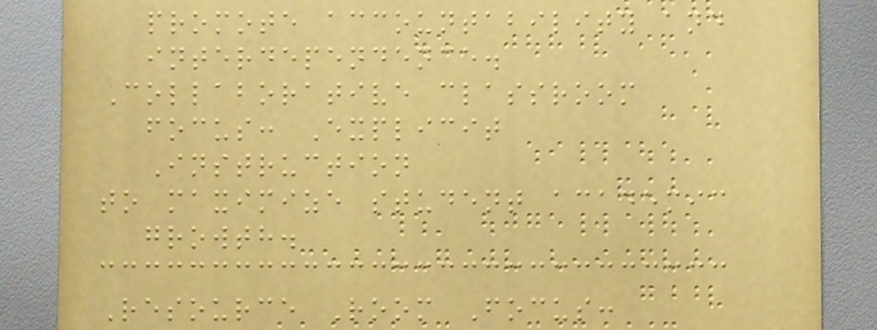promote accountability and
interdependence.
Collaborative classroom
focus: Explicit
Instruction
to maximize student academic
growth.
Resource Room Focus:
